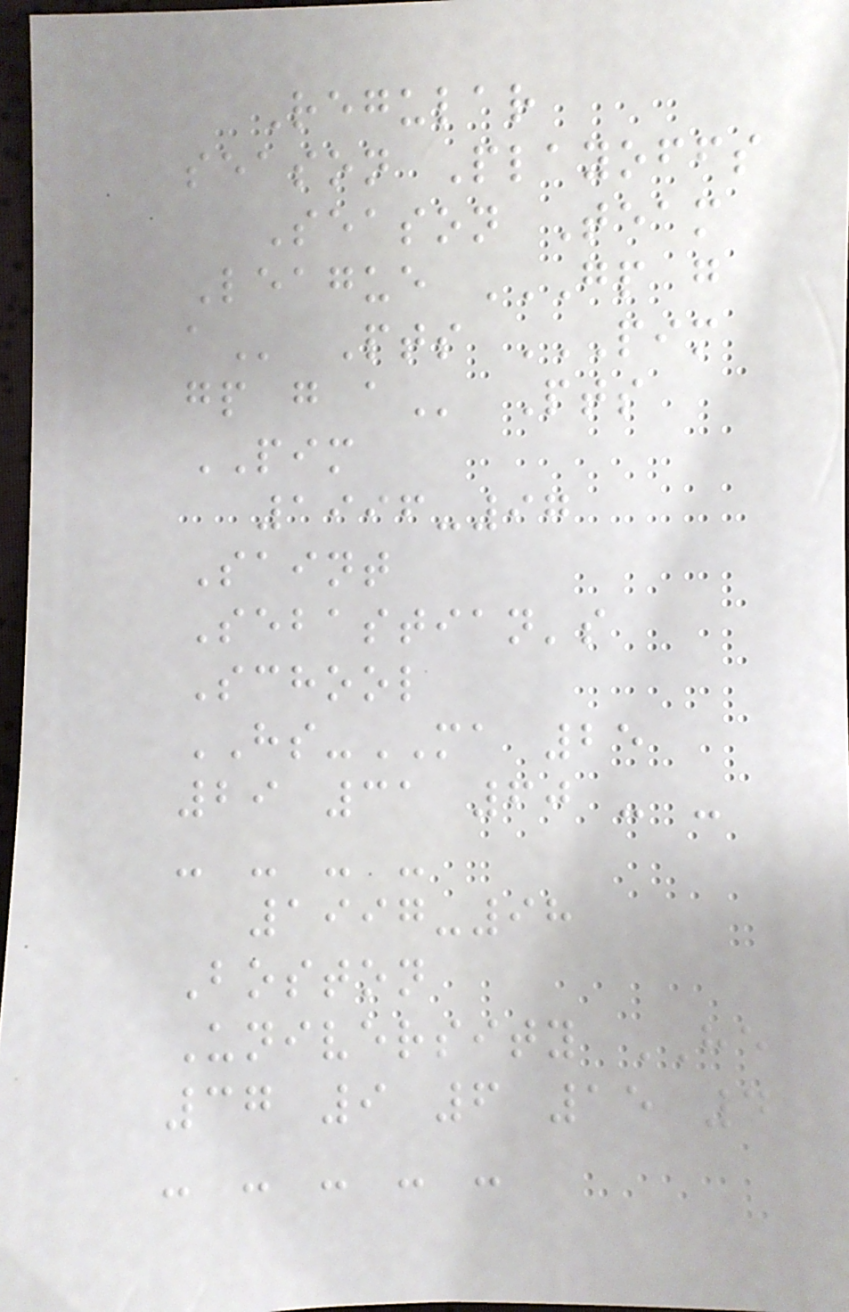Regular
season Playoffs
Season Team
League GP G
A Pts PIM
GP G A Pts
PIM
1996-97
Saint
Sebastian's
School
HS-MA 25
29 31 60 - -
- - - -
1997-98
Boston
University HE
37 9 6 15 4
- - - - -
